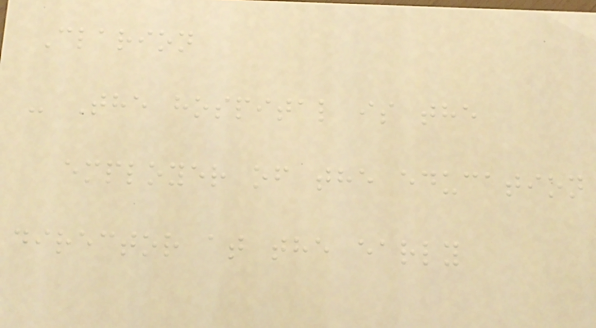Clarion
- The hospital is the
employer of the education
director at the early
